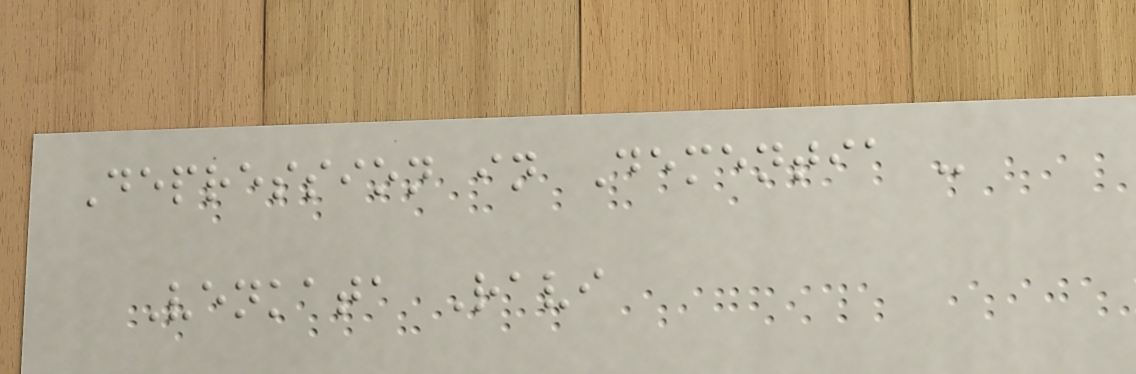Depression in Dementia -
Venkata Ravi
